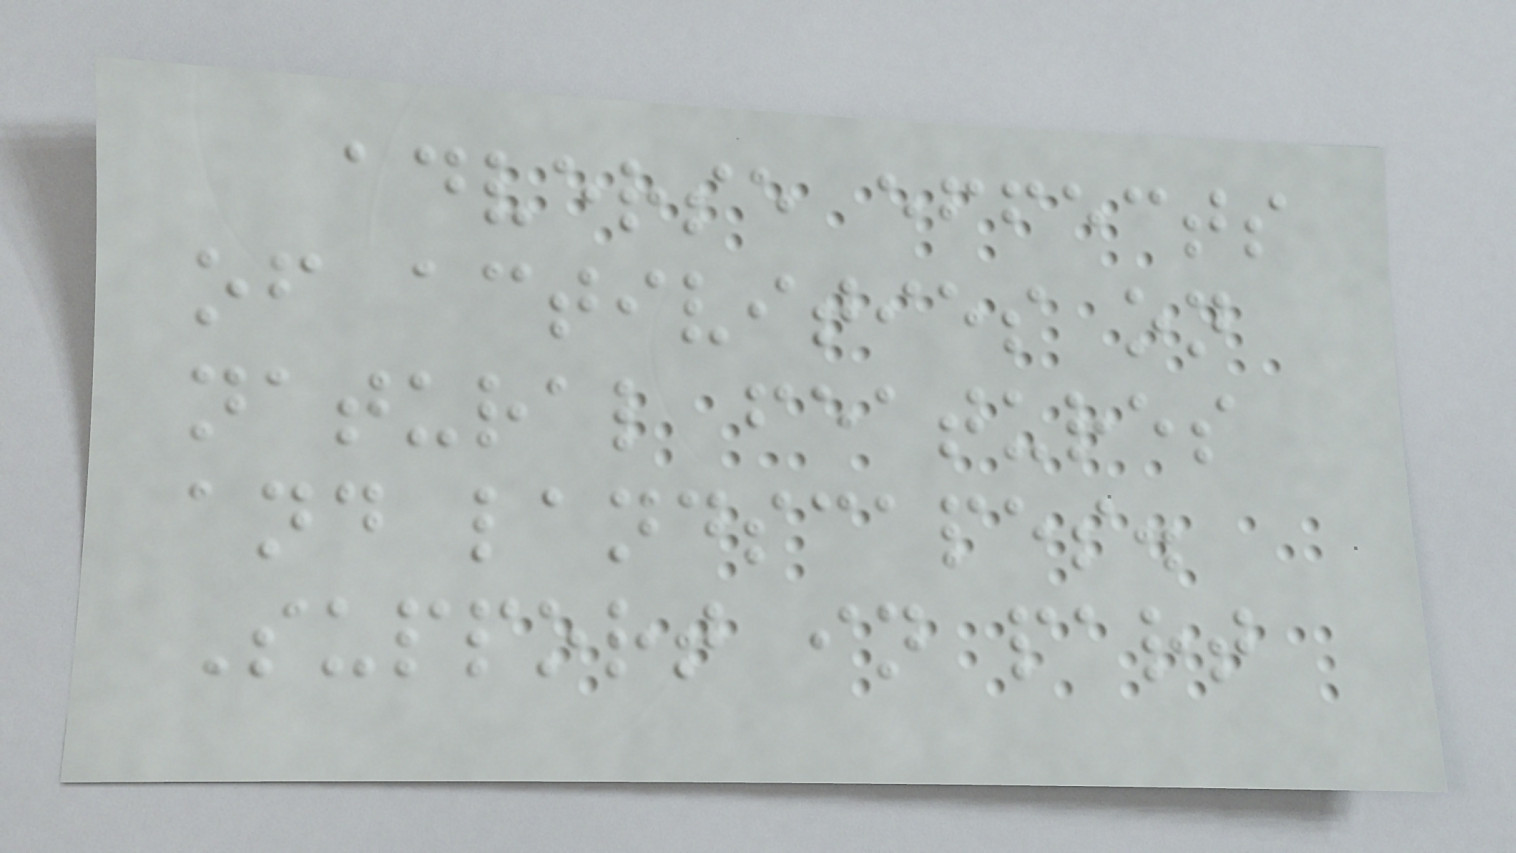adverse effects
of activities on
natural features
and landscapes.
Support in part
